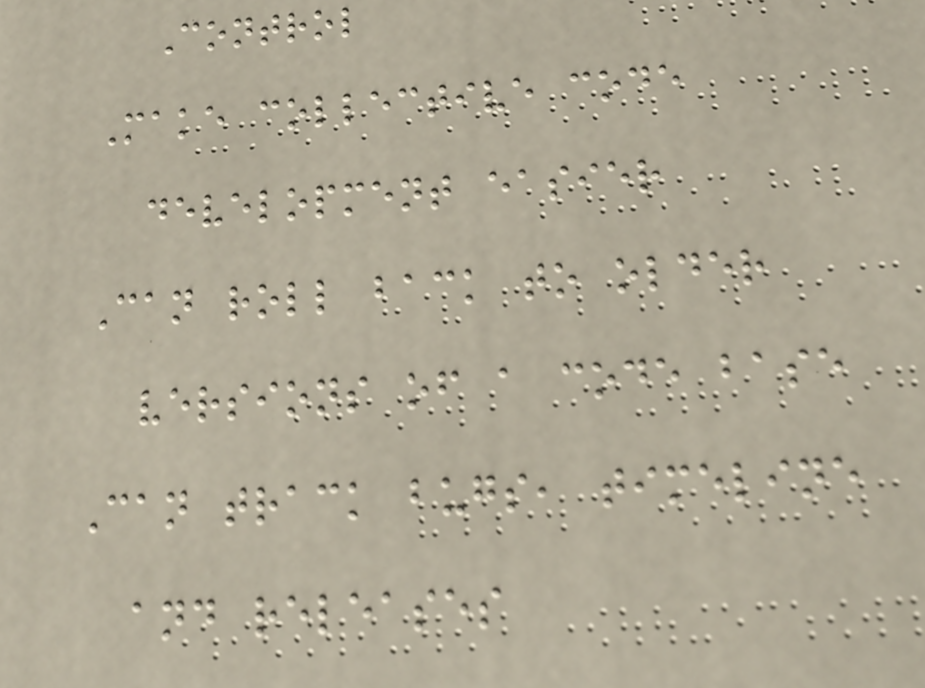Control
Make collective code
development easier
Can roll back to older
versions of a code base
Can track bugs, timeline
and releases
